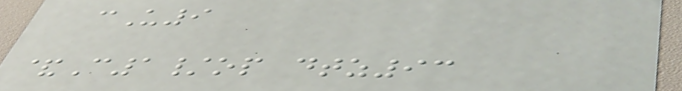cU9
&C1/op dtz93
